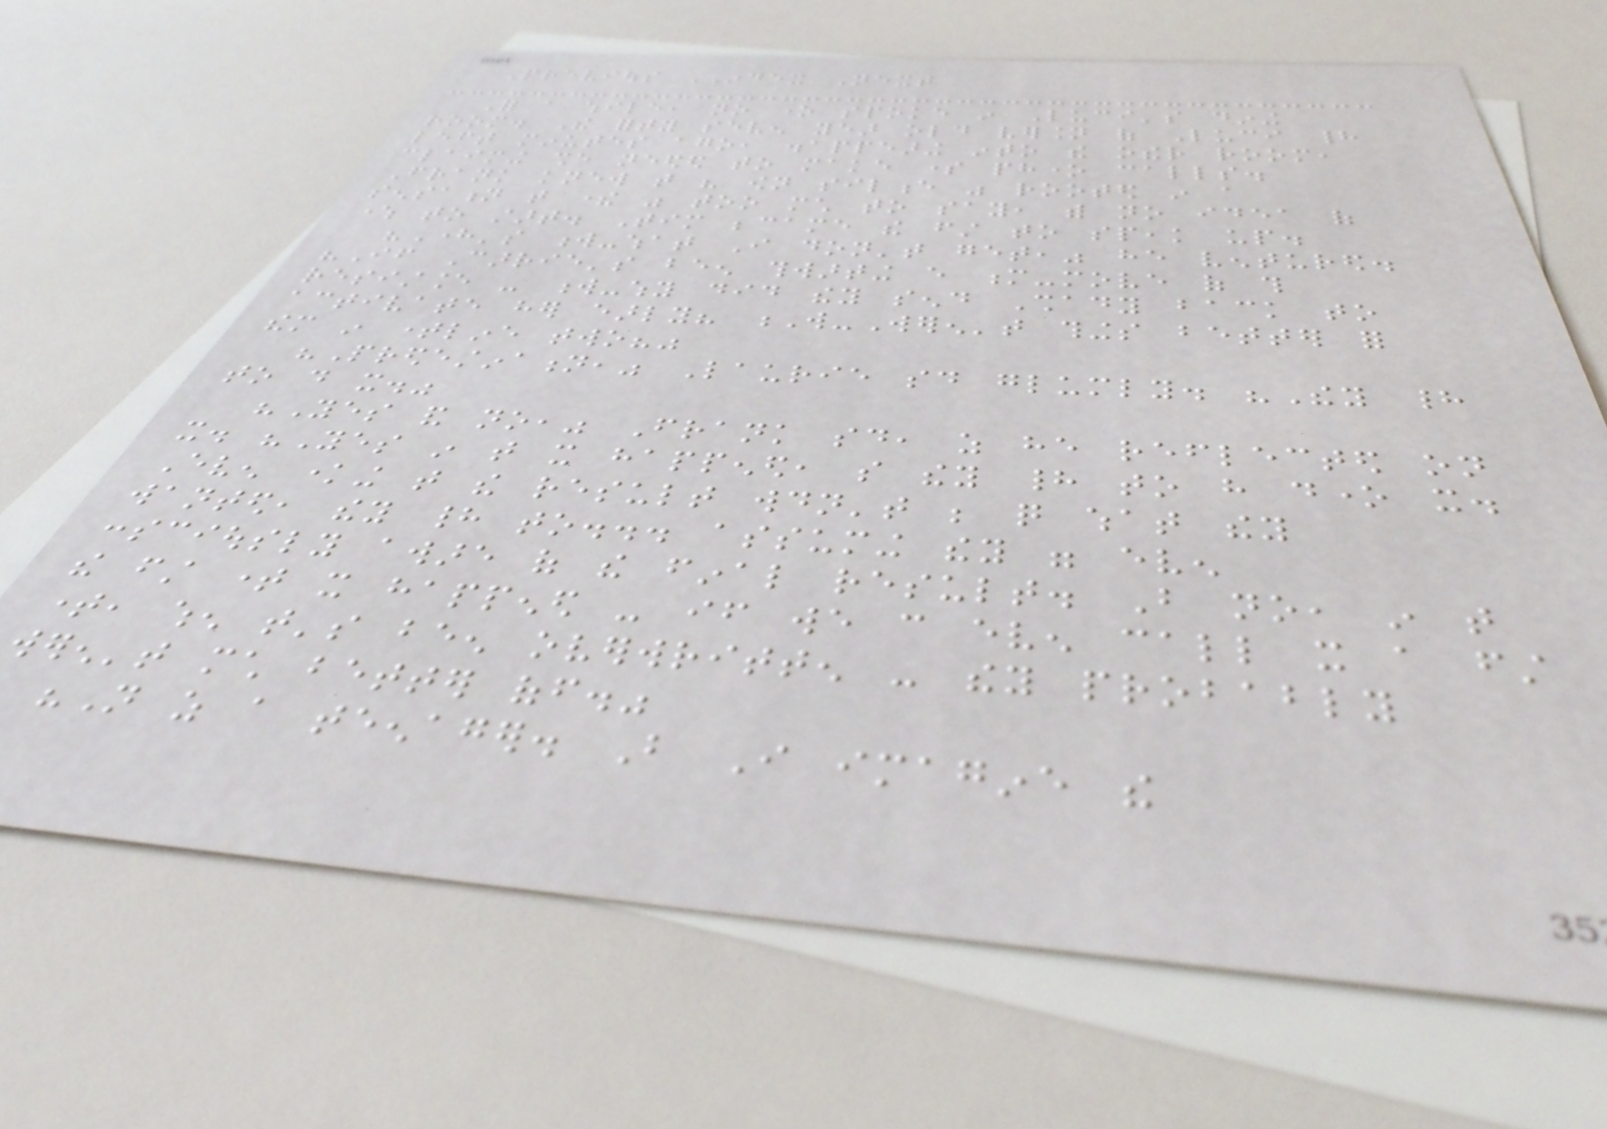Previous INDEX Next
For a while, no one spoke in Luci's dining
room. The forty seven year old version of Luci had
left minutes ago, disappearing into the other room,
claiming she needed to make some phone calls.
Frank knew that his own silence was rooted in a
sensation that there was too much to say, with no idea of
where to start. Tim became the first to speak up.
"Here's w-what I don't get," he ventured.
"If Carrie's been thwarting every m-move of this
resistance - w-why did they send Shady back to
activate her early? W-Weren't things better for
them in timeline two?"
"Predestination," Laurie said glumly. "They had
to do it."
"Yes and no," Frank said, as he reflected on
it. "Yes in that it happened, so they had to have done it.
Even knowing that the result wouldn't be quite what they
wanted, they had to... assuming they were even
consciously aware of the final result. But no, in that
the first time it happened - if we can even call it a first
time, when that's been overwritten - they probably
weren't much better off."
"Not as a teenager. But I imagine the
